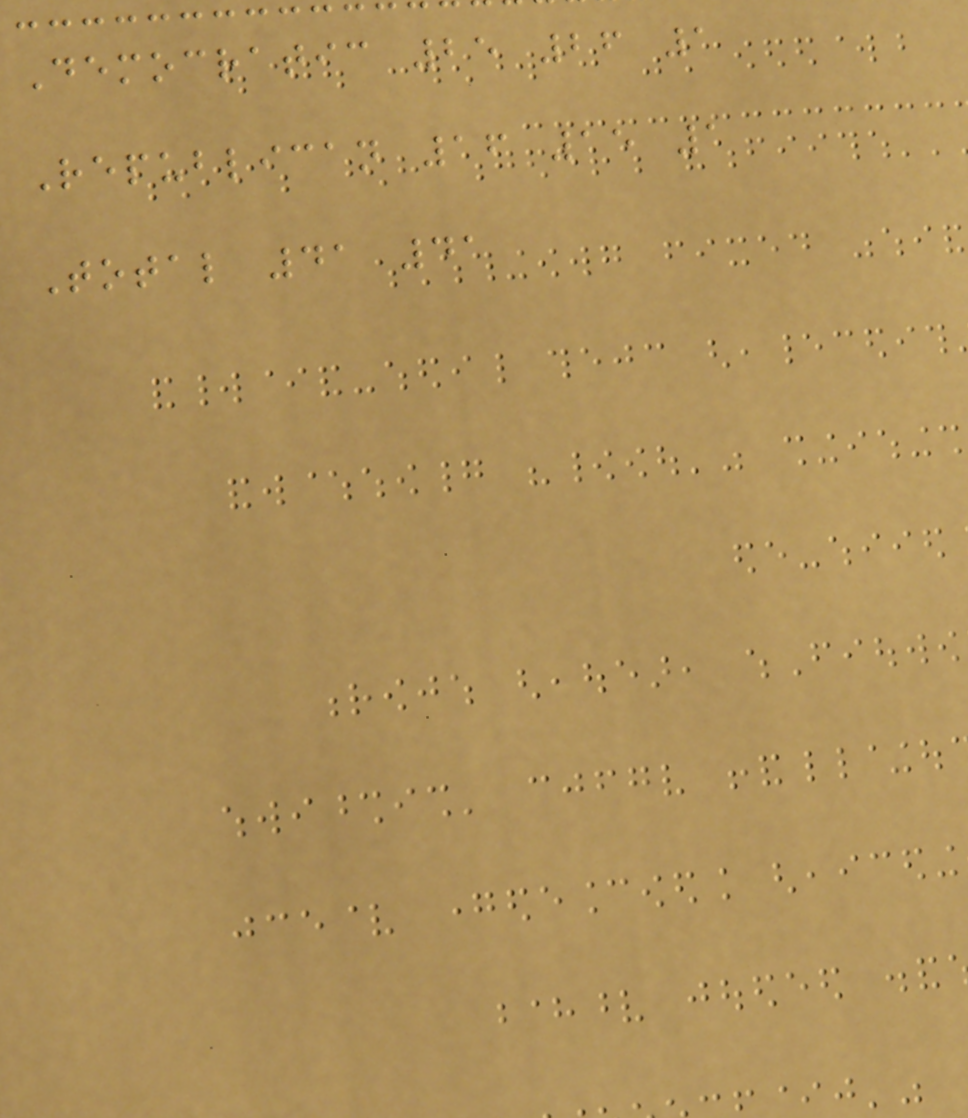Democratic 25 26 1
Republican 16 15 1
Total 41 41
